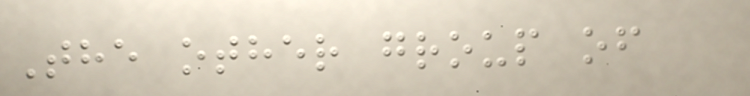The other group of
